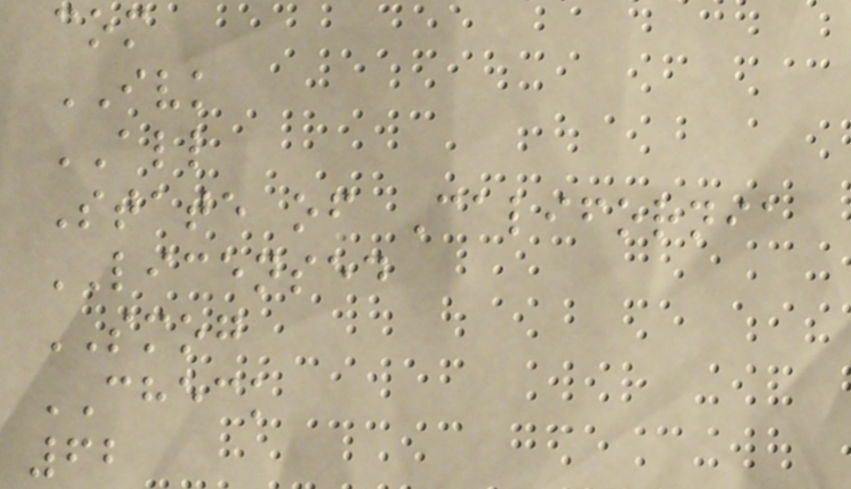com
IVK
ALL
State of California
LICENSED
SMOG
CHECK
62
